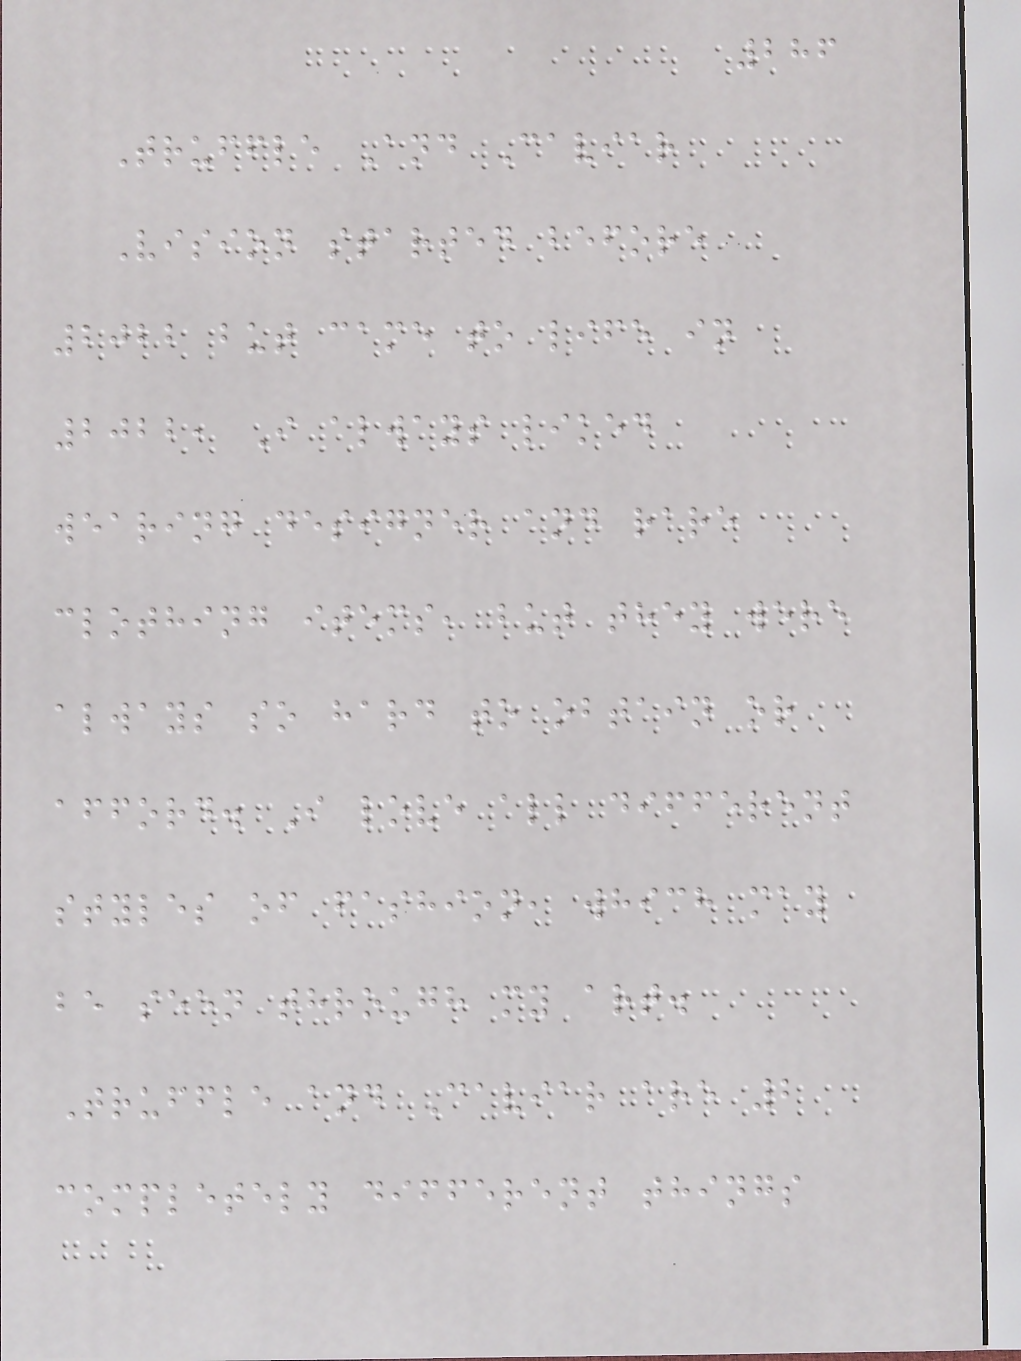286
Truffle And Caviar
Vision started before
2022 but came to life in
2022, I always liked
wearing designer and rare
clothing items, but they were
always so hard to obtain or
afford. I love all different
styles of fashion, which may
be seen through my art.
Truffle and Caviar are 2
completely different things
